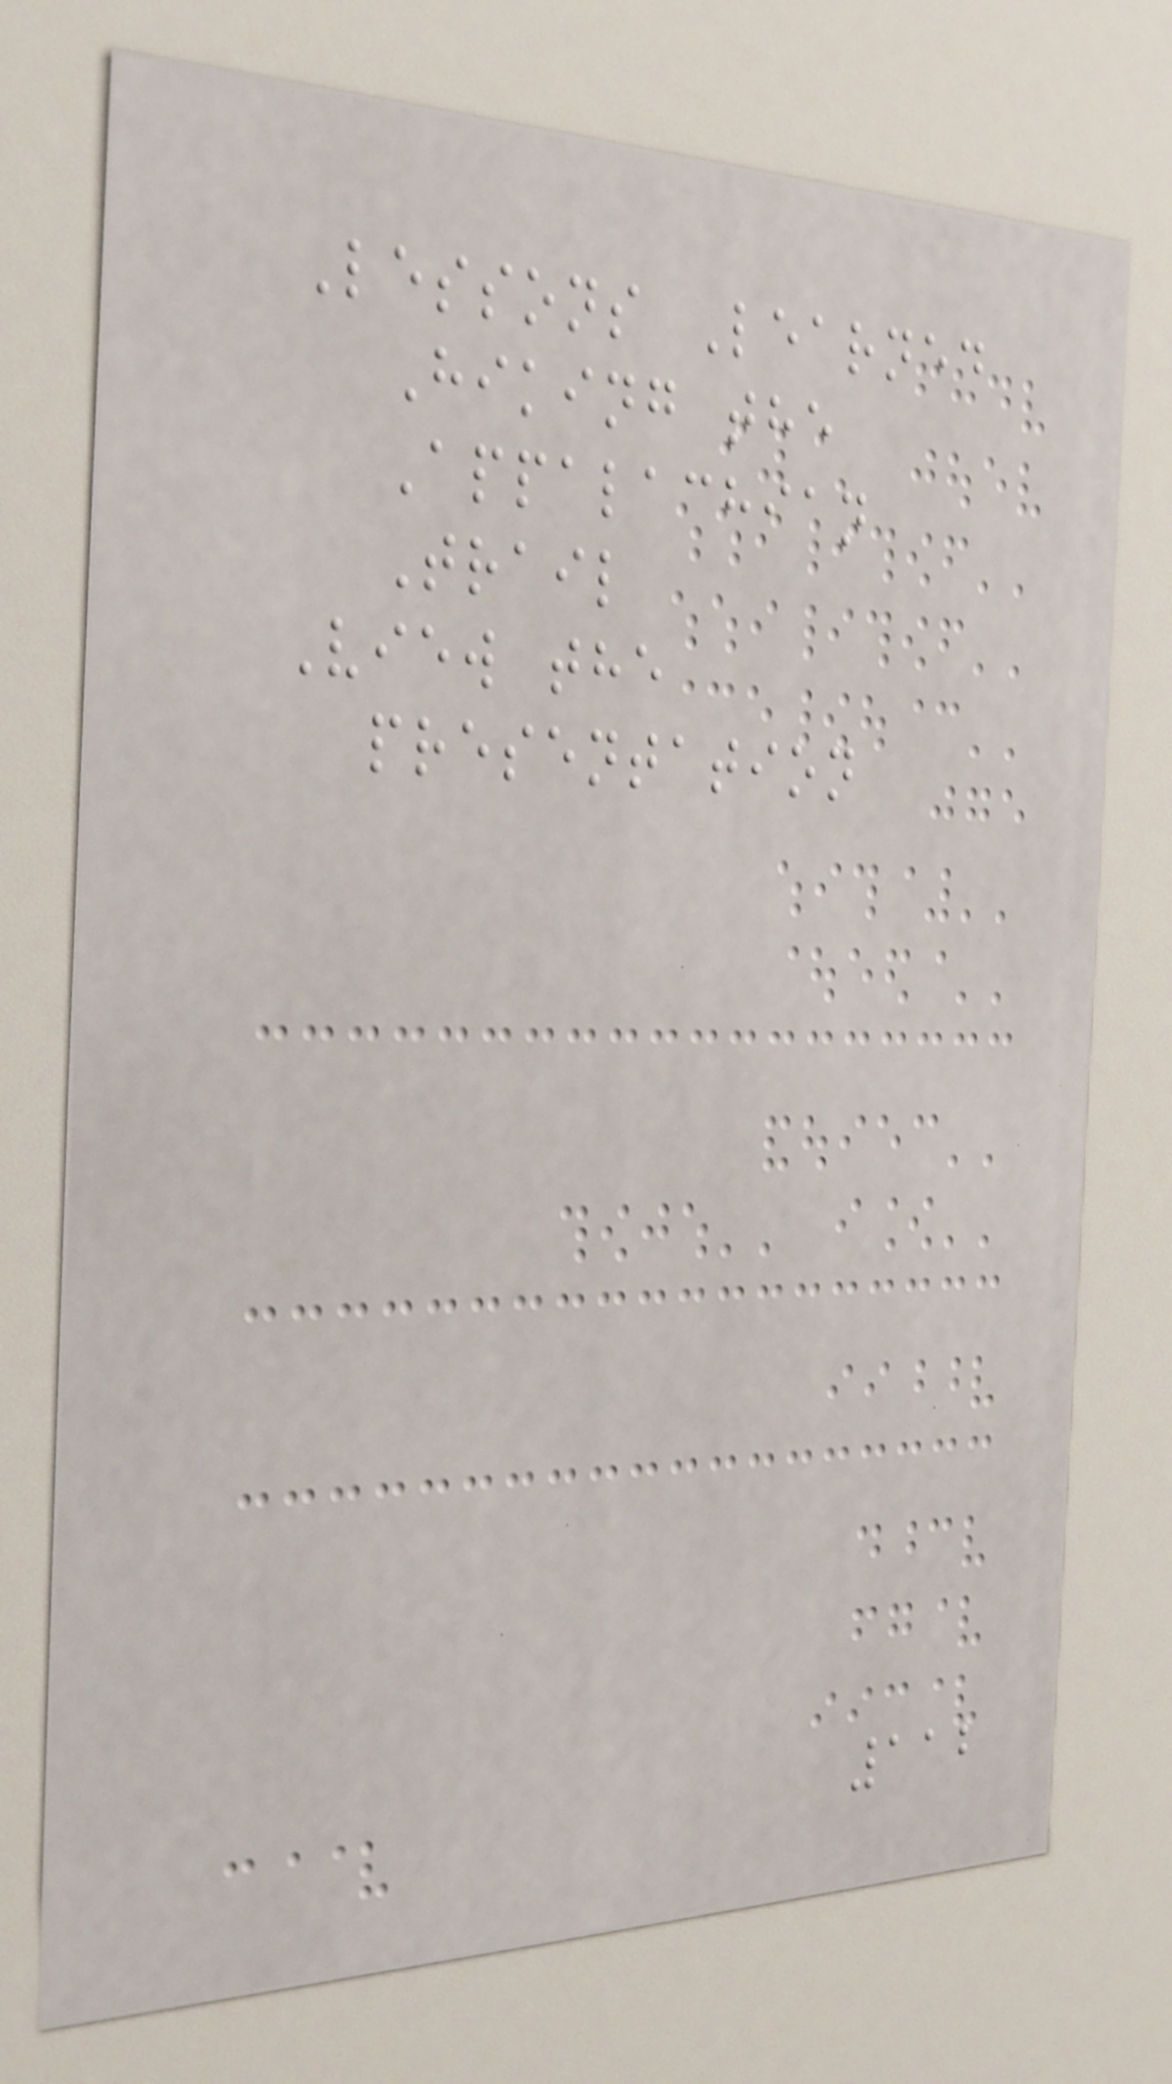Lessons Learned
Hiking the
Appalachian
Trail
View the
presentation
112
